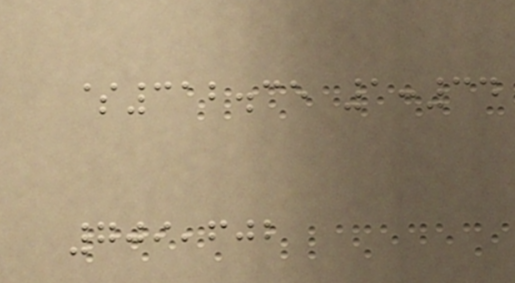$312.35 1:34
709,602
